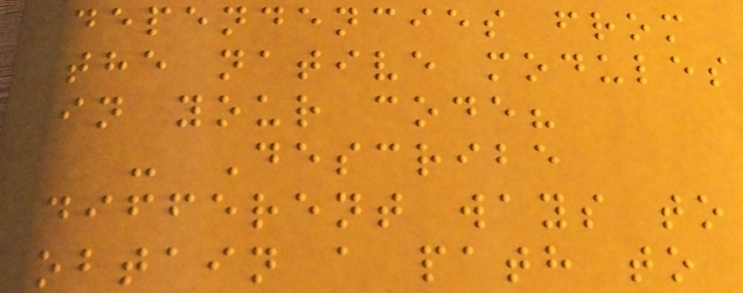dependencies from
the native modules
in your code?
- Describe
different ways to
obtain a path to
